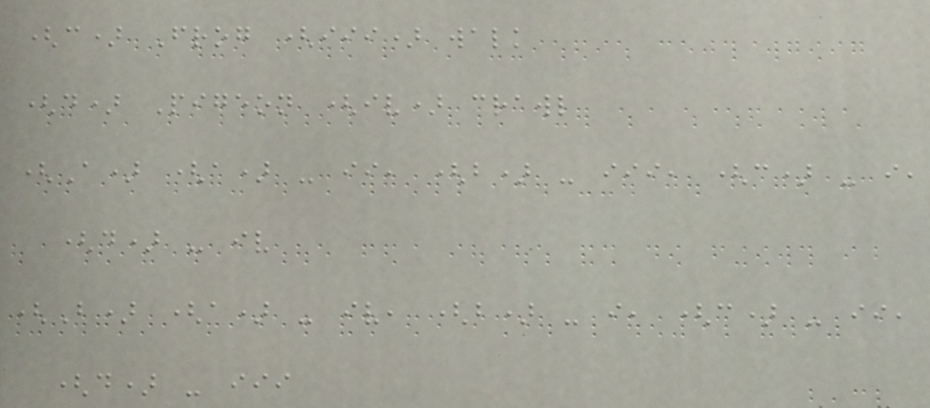(c) Frog (iii) walk
(d) Pigeon (iv) crawl
(A) (a) - ii, (b) - iii, (c) - i,
(d) - iv
(B) (a) - iv, (b) - i, (c) - ii,
(d) - iii
